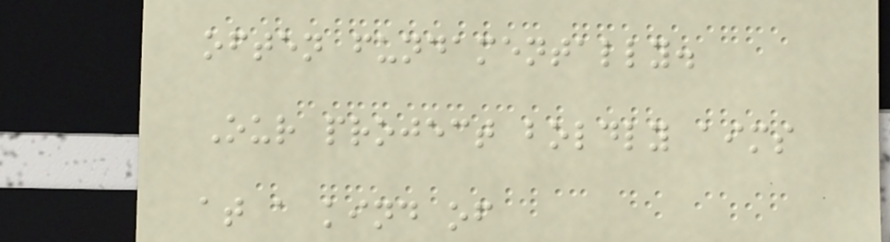often fundamentally.
Our project boldly aims
at a kind of
